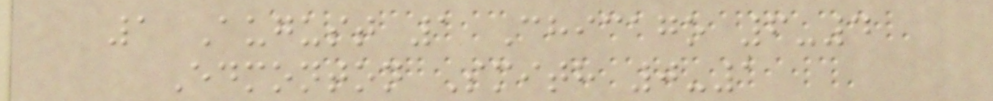1 August 1 Chicago 6-4
Edmonton Smith 0-1
